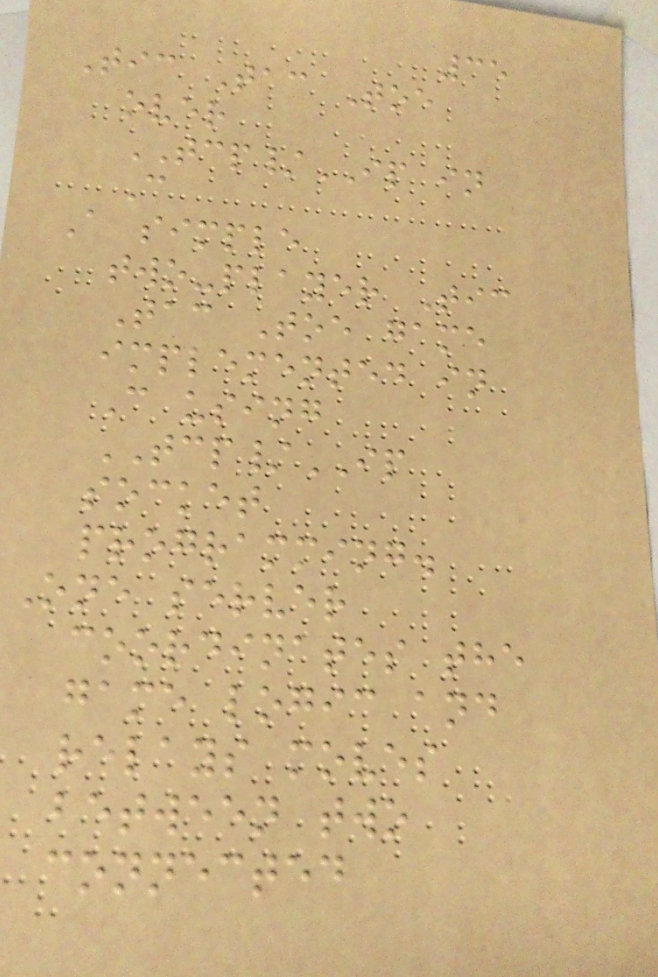35
Tic Tac Toe
over
TCP/IP in
C
A simple
two-player Tic
Tac Toe game
implemented in
C using
TCP/IP
socket
programming.
One server
coordinates the
game logic and
relays moves
between two
connected
